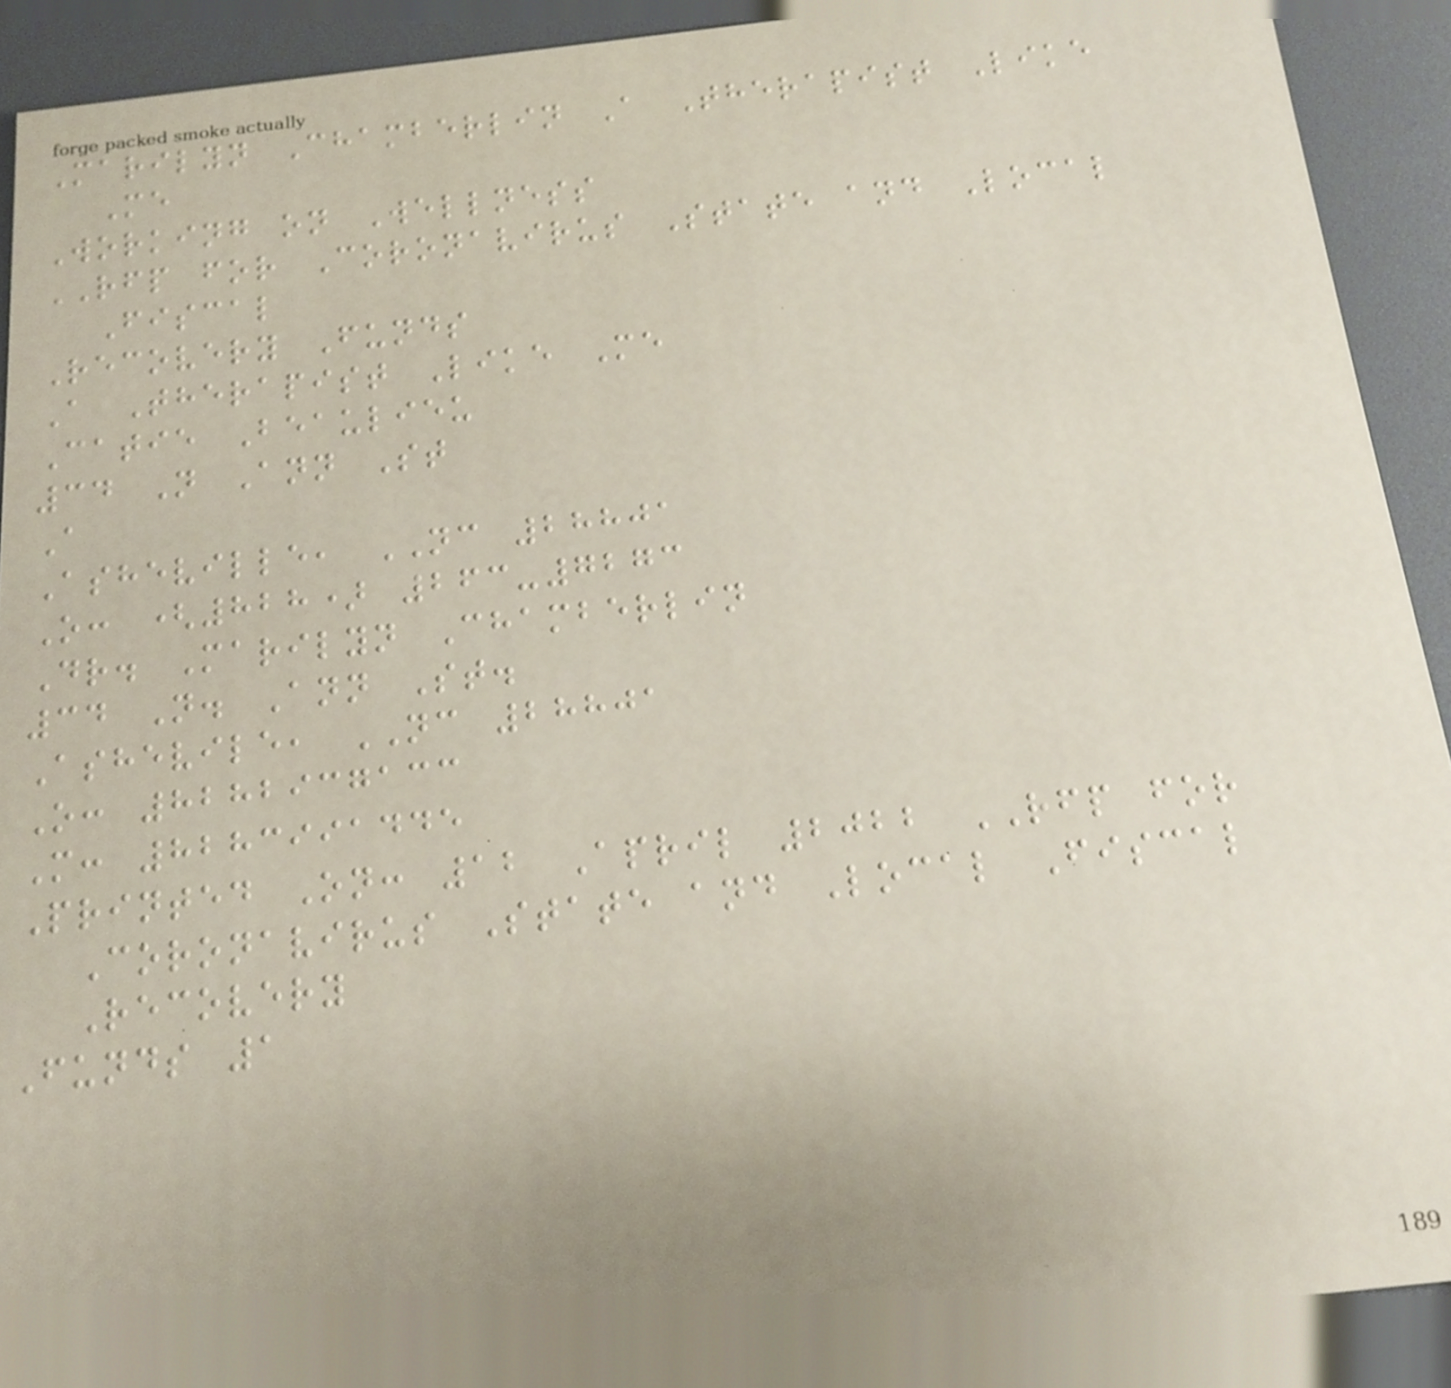Marilyn Chamberlin A Therapist Like
Me
Working on Wellness
RFP for Coronavirus State and Local
Fiscal
Recovery Funds
A Therapist Like Me
Catie Beaulieu
34 N Ann St
A
Asheville, NC 28801
O: (828) 263-7273
Dr. Marilyn Chamberlin
34 N. Ann St.
Ashevile, NC 28801
O: 8282937133
M: 8283991445
Printed On: 12 April 2022 RFP for
Coronavirus State and Local Fiscal
Recovery
Funds 1
